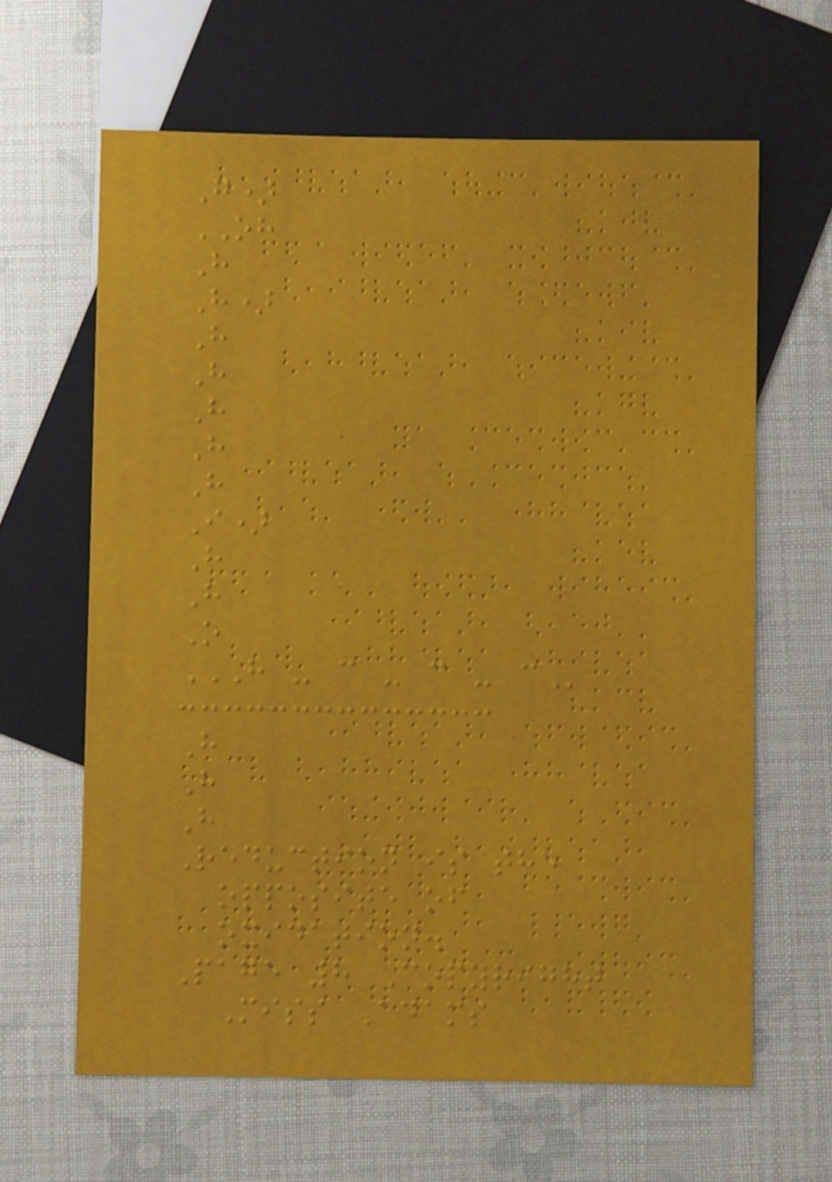G)
OH
H
H)
H
H
H
H
H
I)
H
H
O
H - C - C - C
H
H
H
Reduction is the
opposite of
oxidation.
Page 8 Copyright
Miss Adams
